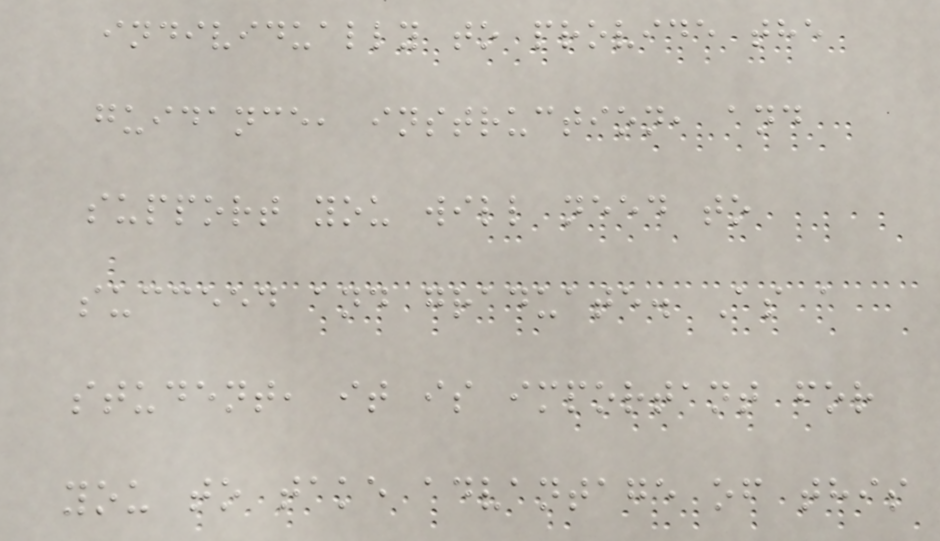individually to provide the
guidance, instruction, and
support you will need to
succeed and graduate. As a
student, it is important for
you to take advantage of this
